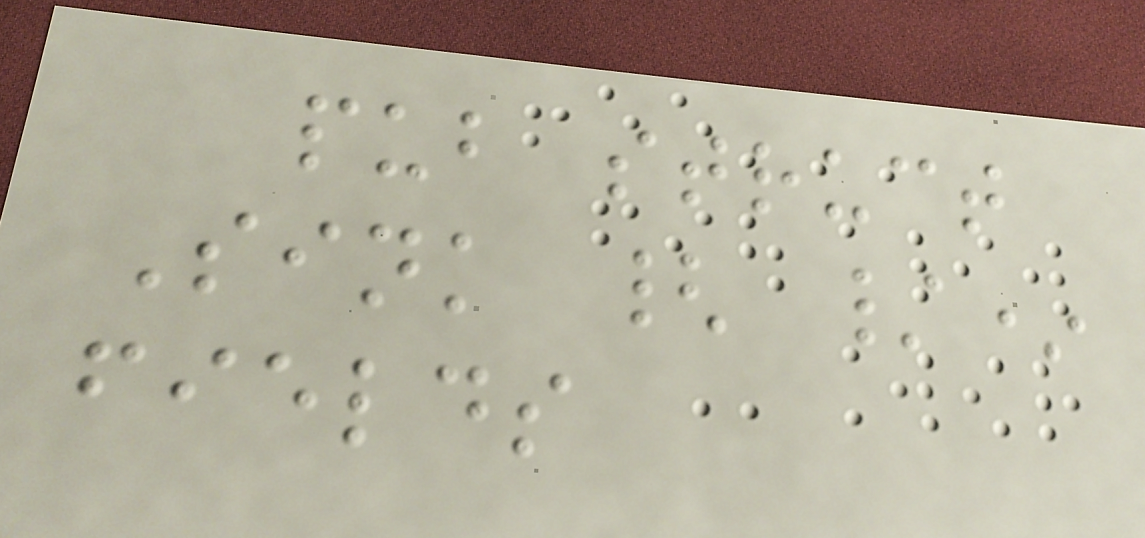pub struct
Sink { /*
fields
